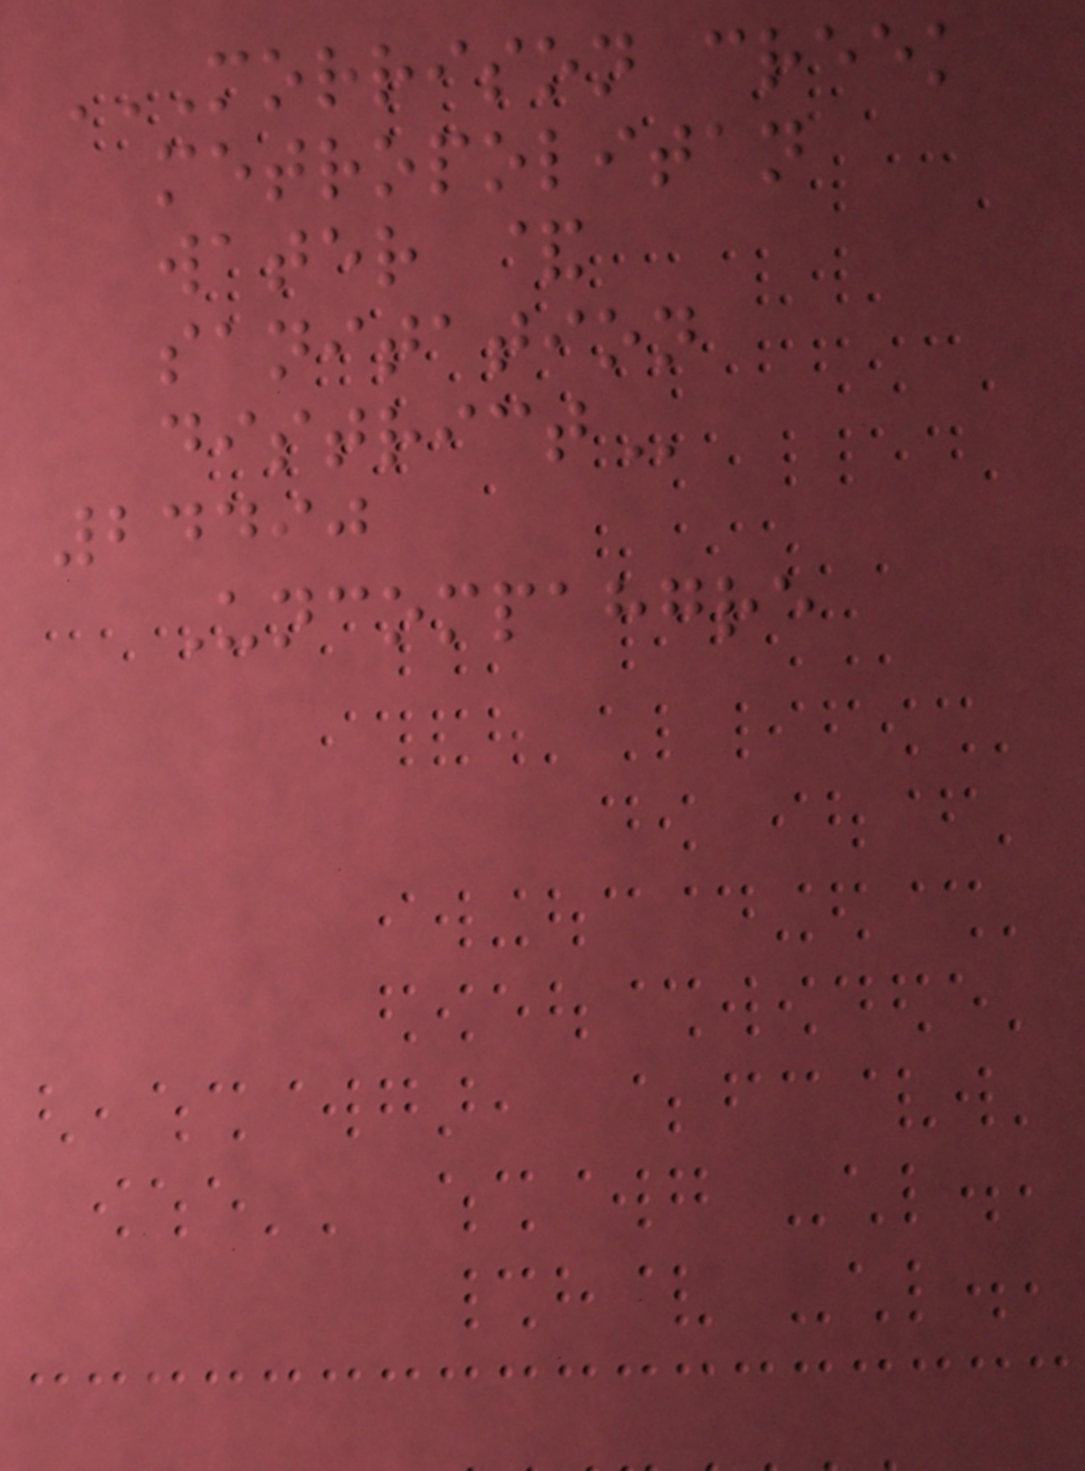MORRISON CREEK
METROPOLITAN
WATER &
SANITATION
DISTRICT
24490
Uncompahgre
